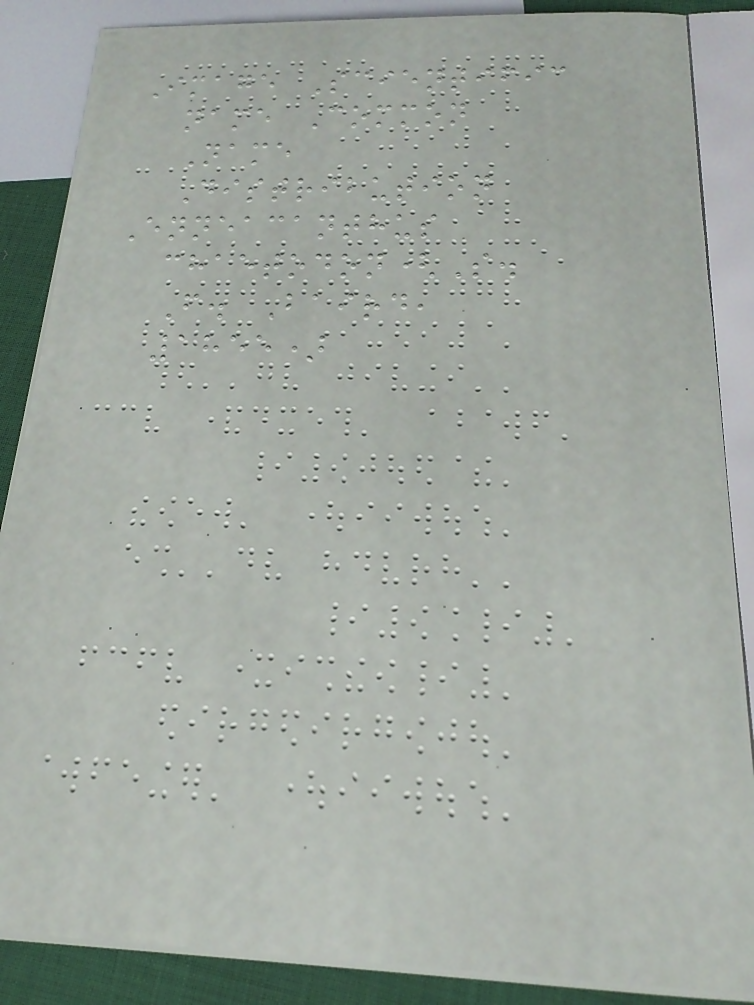Image Scientific
name Common
Name
Distribution
Enneacanthus
chaetodon(S.
F. Baird,
1855)
